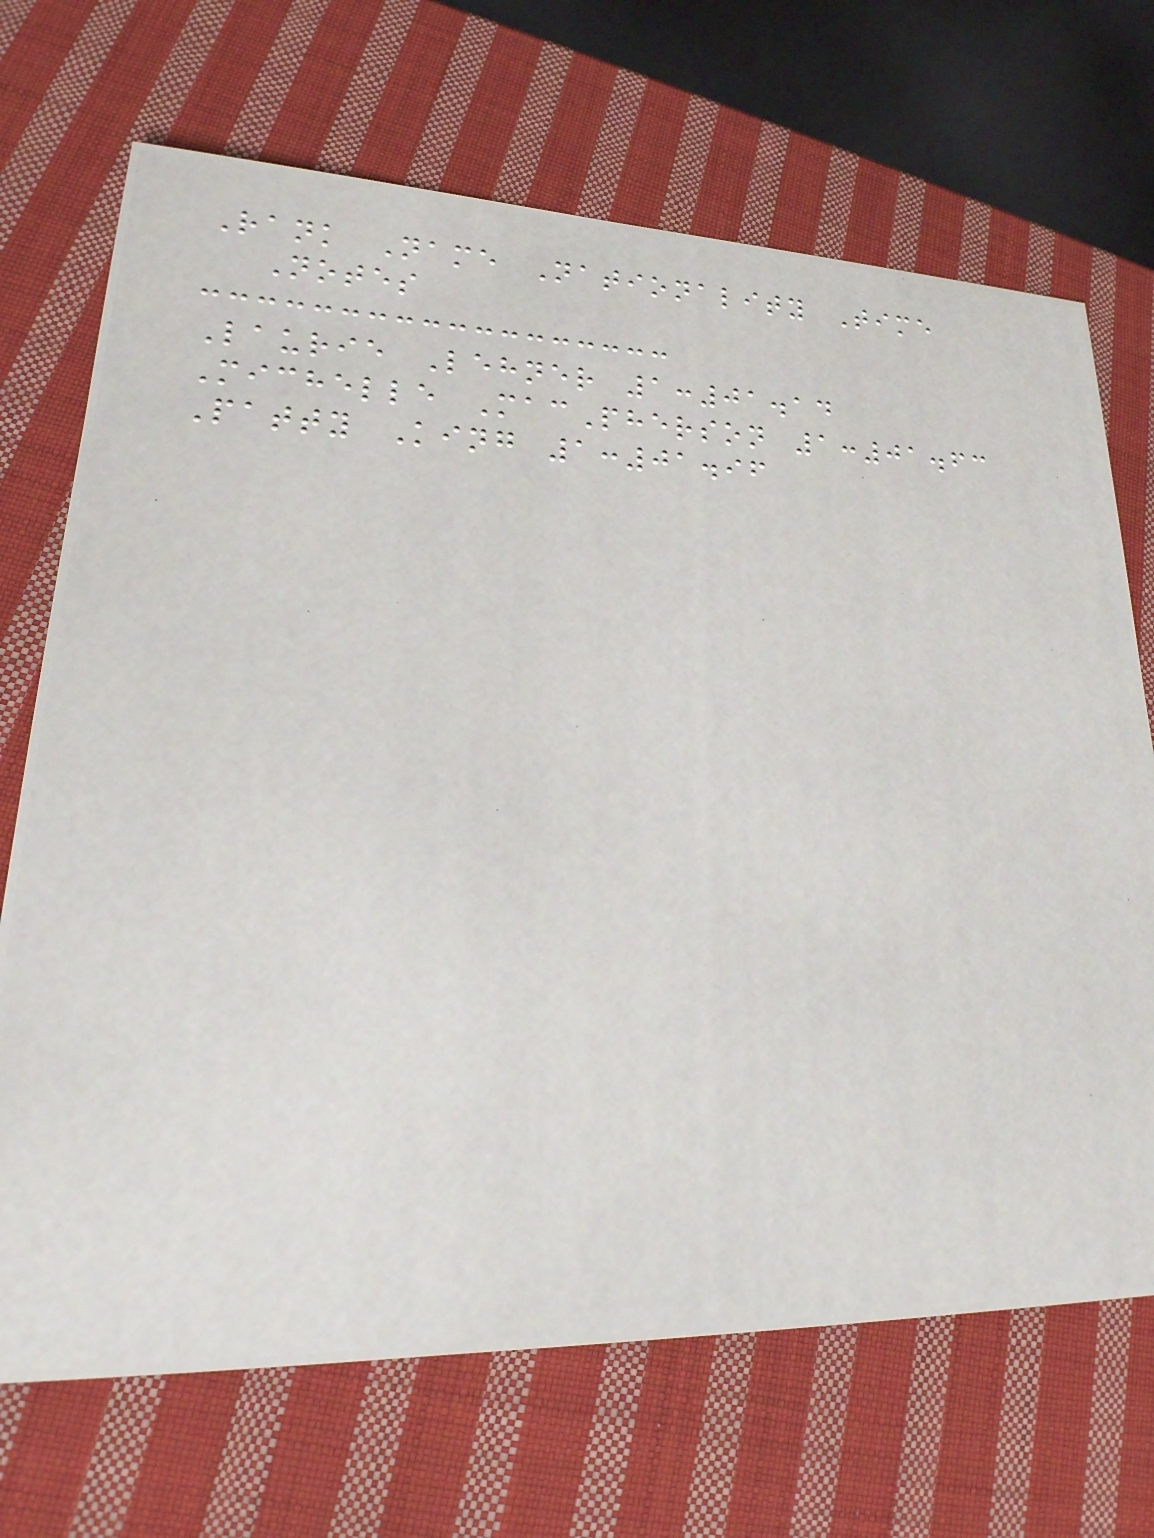Rank Name Nationality Time
Notes
Laurie Lehner 1:01.14
Michelle MacPherson 1:01.63
Patty King 1:01.96
